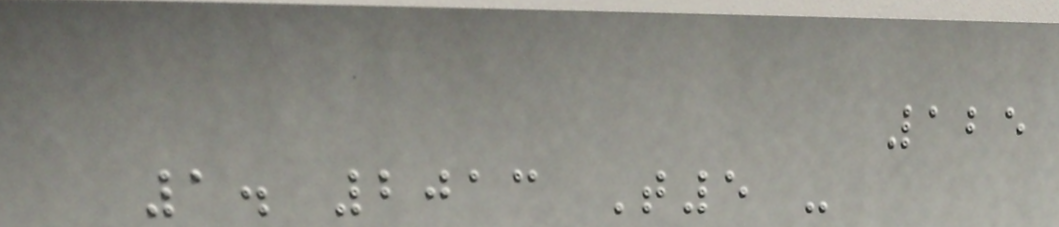125
1. 2013 T5 -
